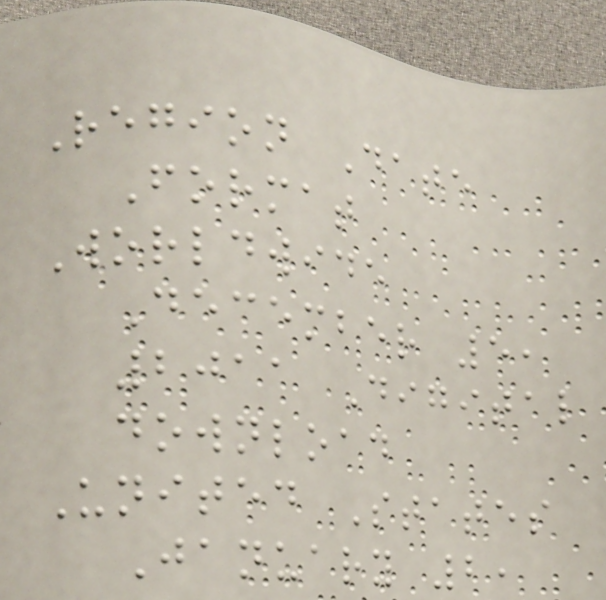Region Date
Format
Worldwide
December 5,
2011 Digital
download
United States
January 2,
